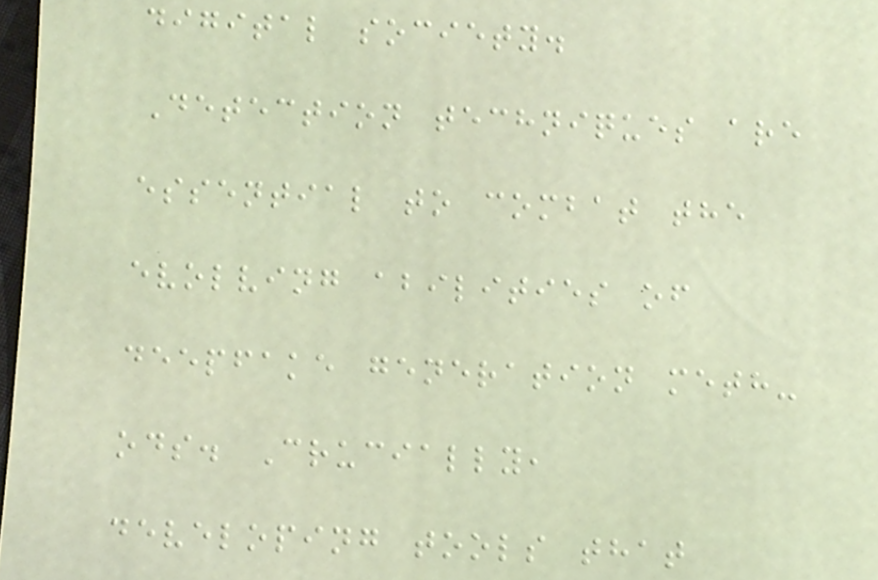digital society.
Detection techniques are
essential to combat the
evolving abilities of
deepfake generation meth-
ods. Crucially,
developing tools that
